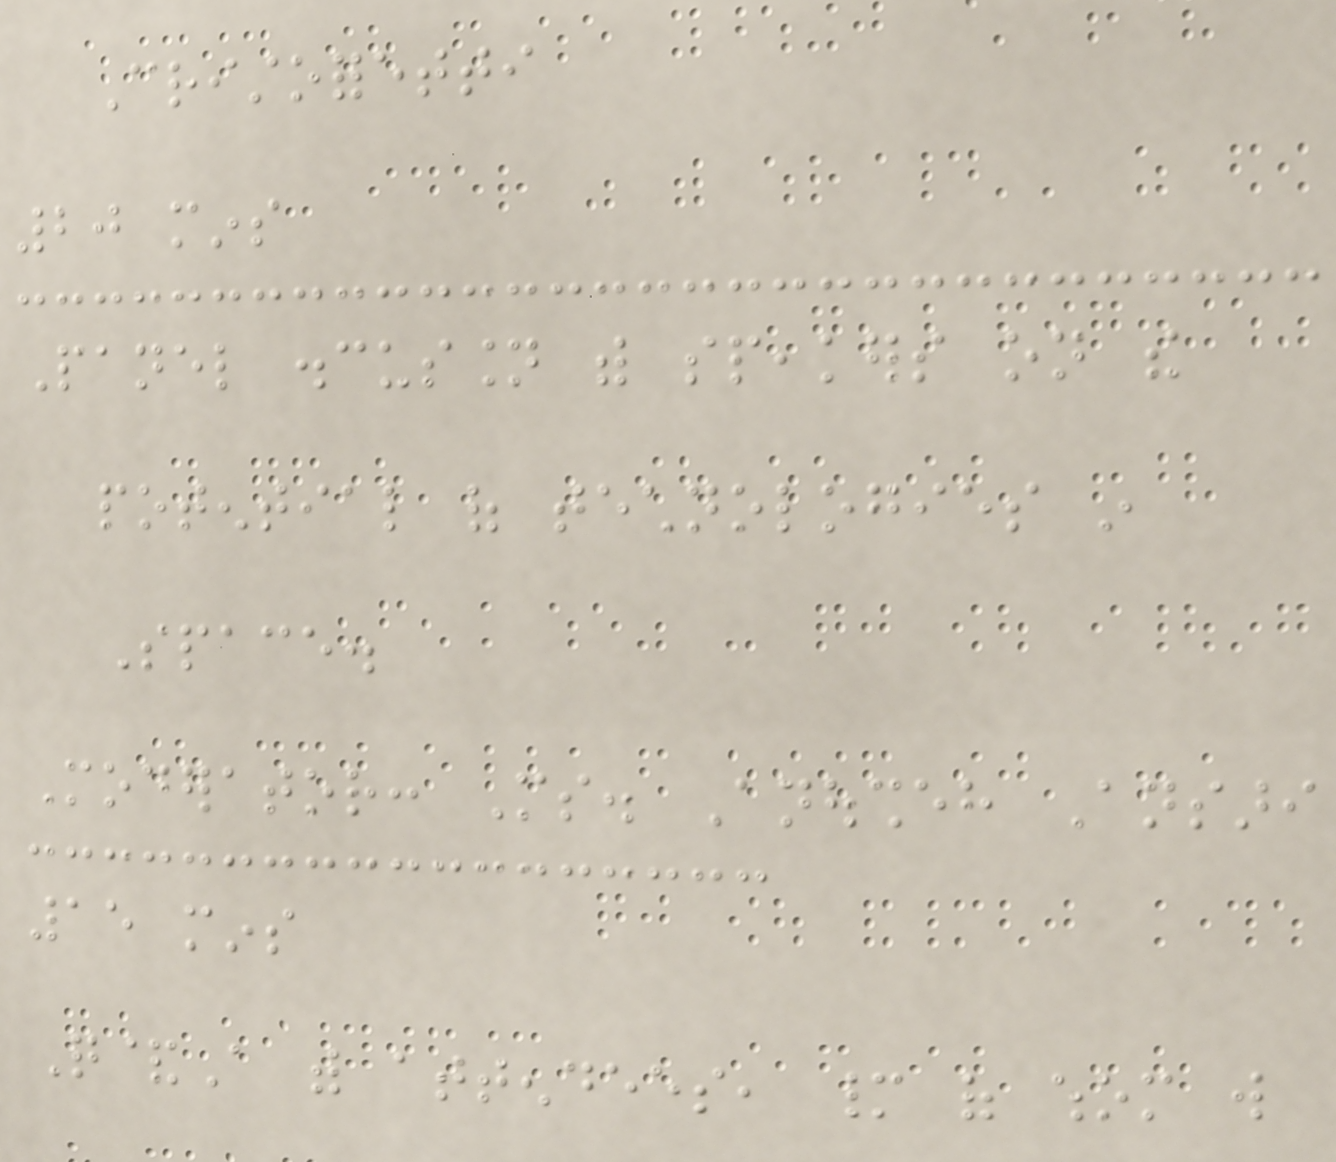Cristoforetti
20 mins
Panel discussion with speakers on the
potential of technologies in
Space.
Moderator: Ms. Anousheh Ansari
15 mins
Q&A with attendees, many of whom will
